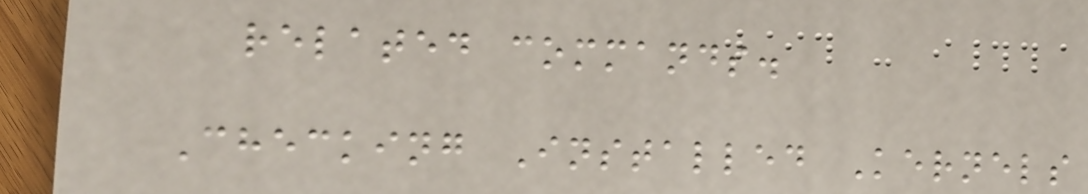related commands.
Checking Installed Kernels
